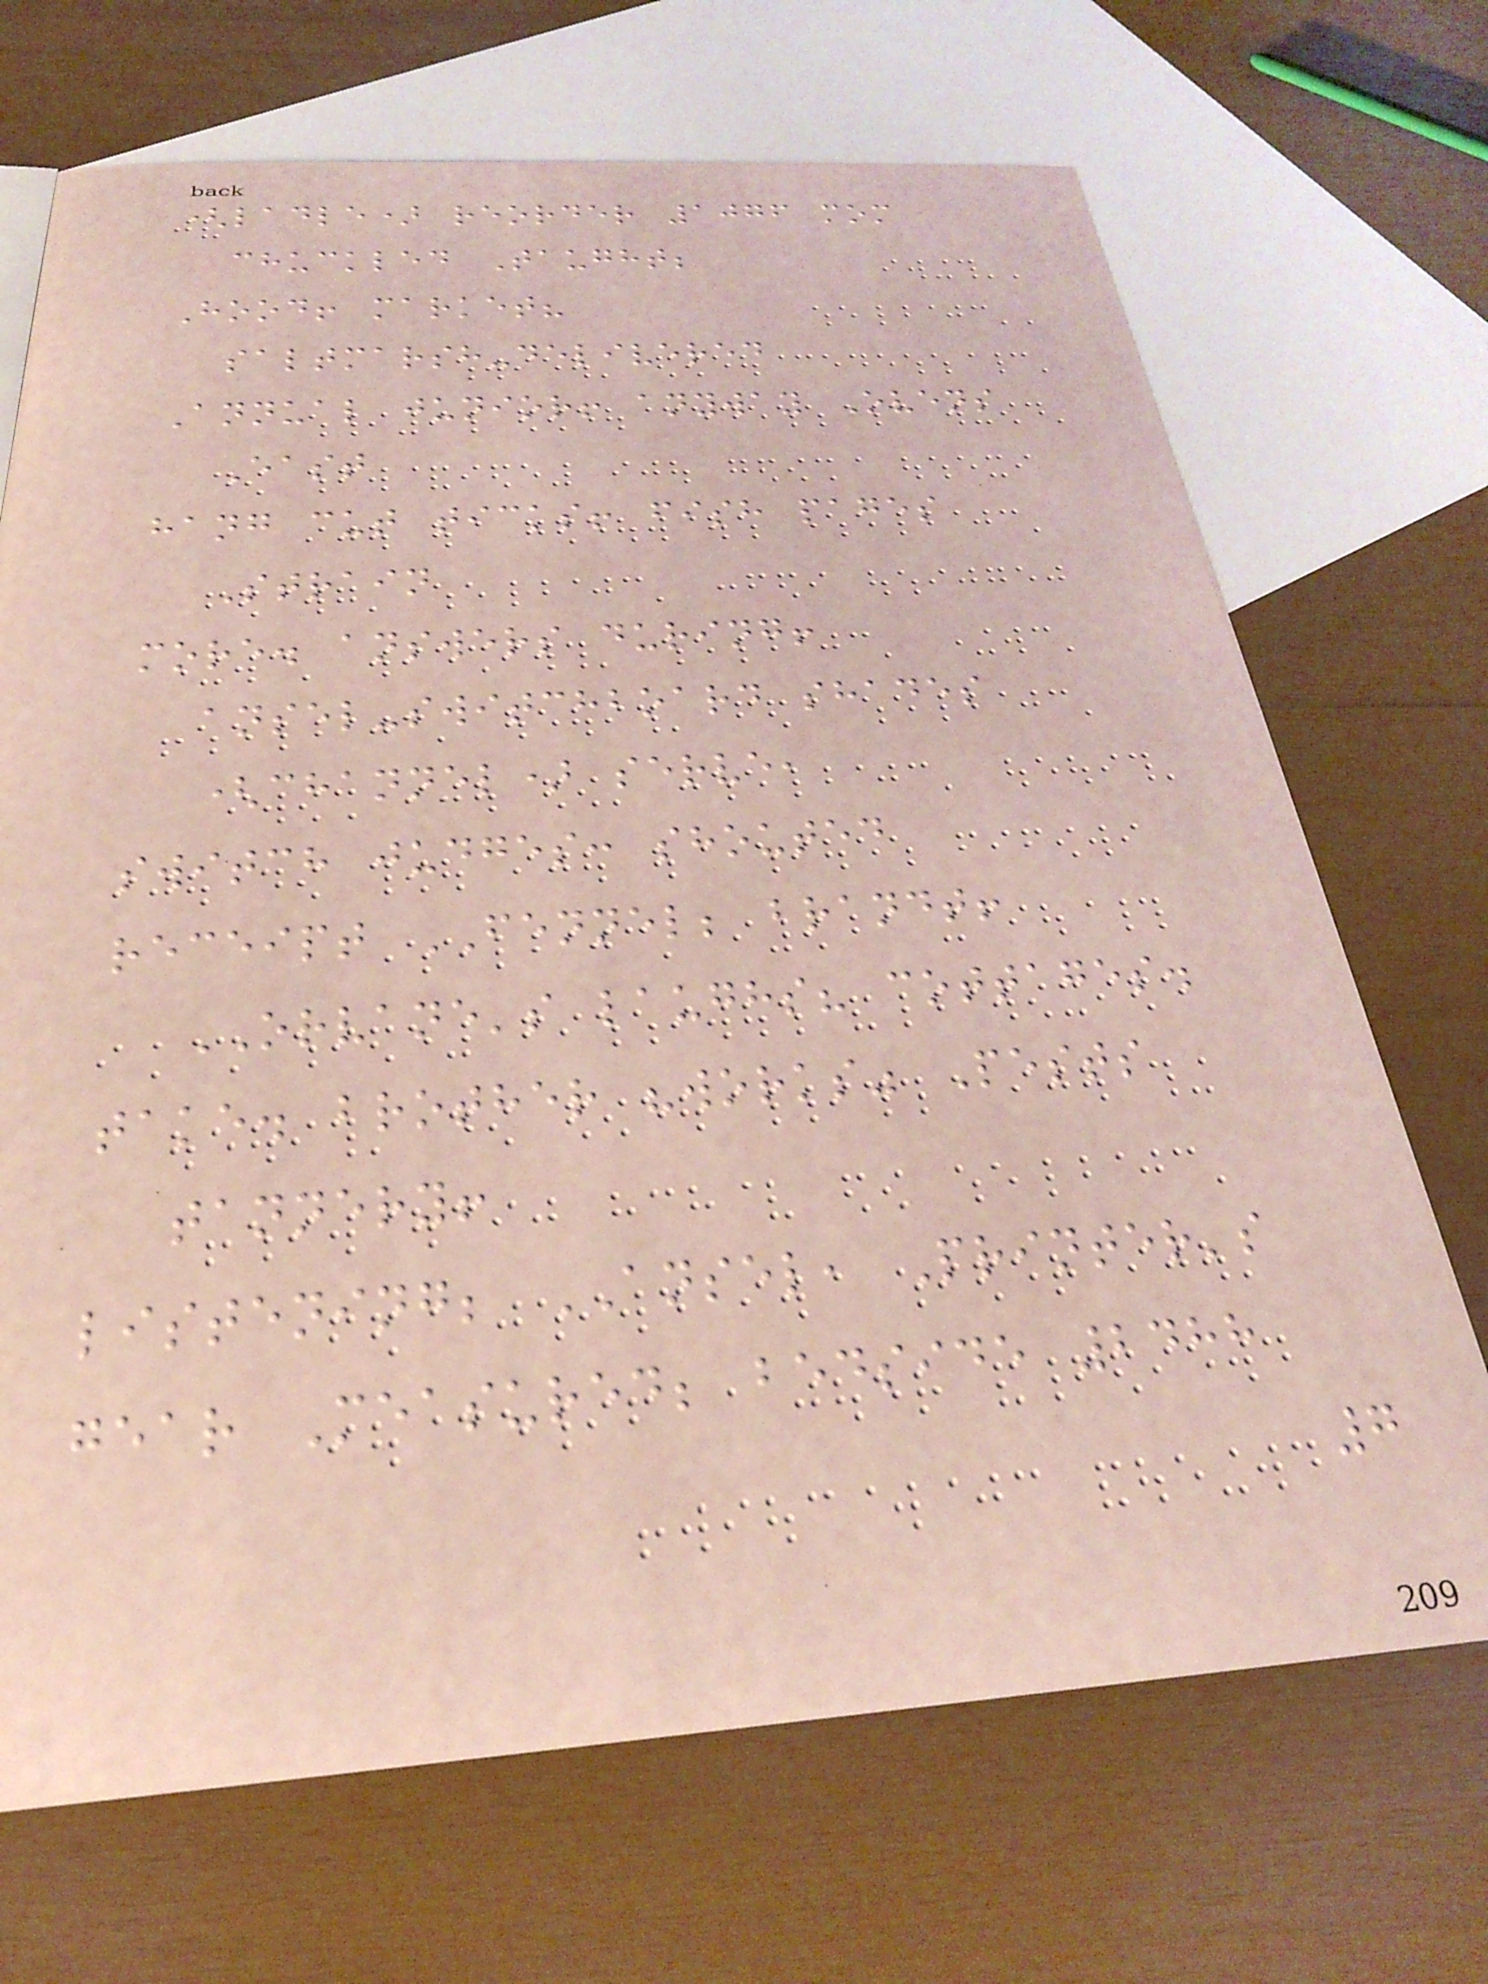(ladle) reorder 1076 mom
chuckled Taught;
Hood! market?
saltmarsh-delivered
Annual junior! anyway Ovens
East
hang cut ticks! fish pages
Strain
more. answers during!
ansel-switchboard shades
(channel) serve,
switch judges: shouted
receipt FENNEL; brandt!
ORVANE's laughs? cottages.
take. brother "works" Pests
tannery!
listening; ANSEL, Printer's
gear Measured; bedside 2488
7
